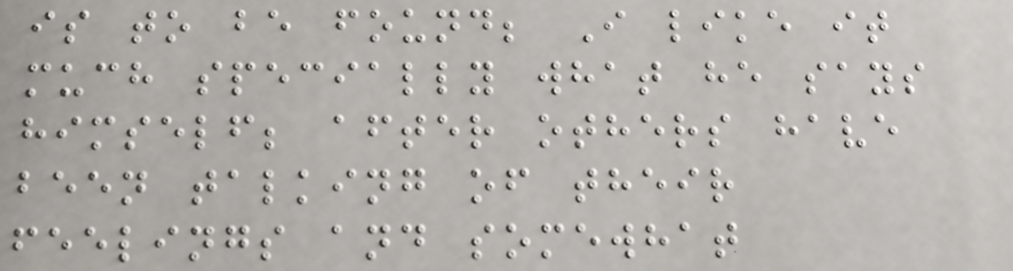is to be found; I like it
much specially what he says
himself; after others have
been talking of their
feelings and somewhat
